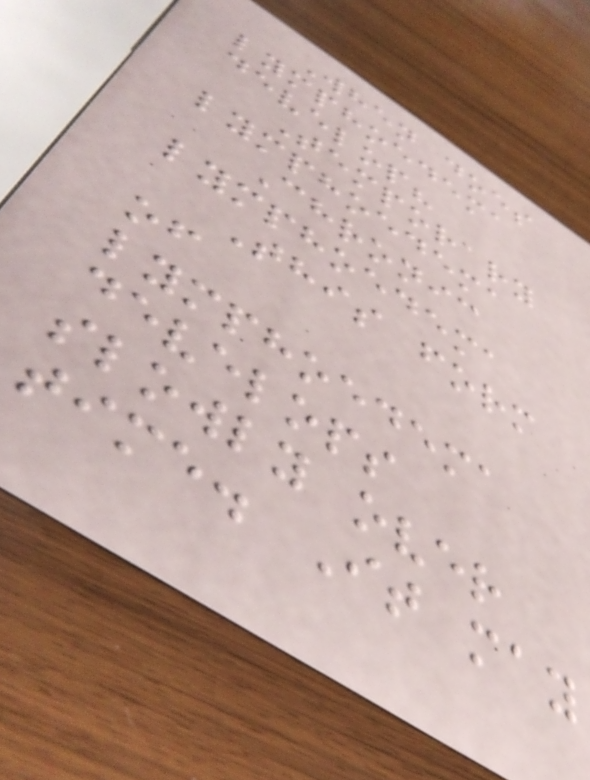When does
lymphoedema
develop?
Temporary
lymphoedema
Chronic
lymphoedema
This form
of
lymphoedema
develops
slowly over
time. It may
